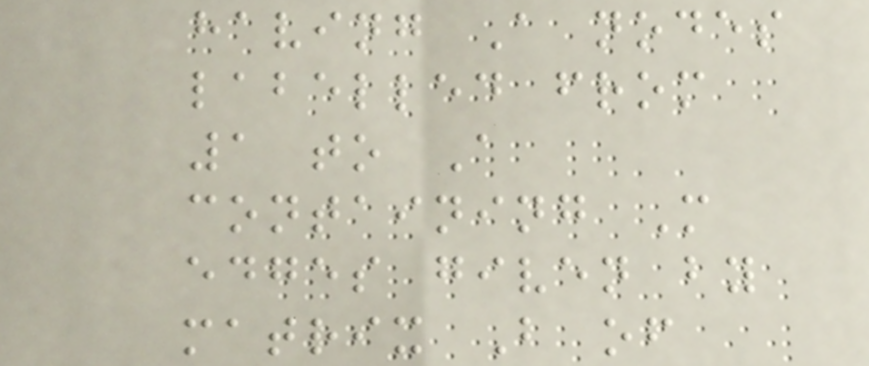having A nodes
labelled from
1 to A
containing M
edges given by
matrix B of
